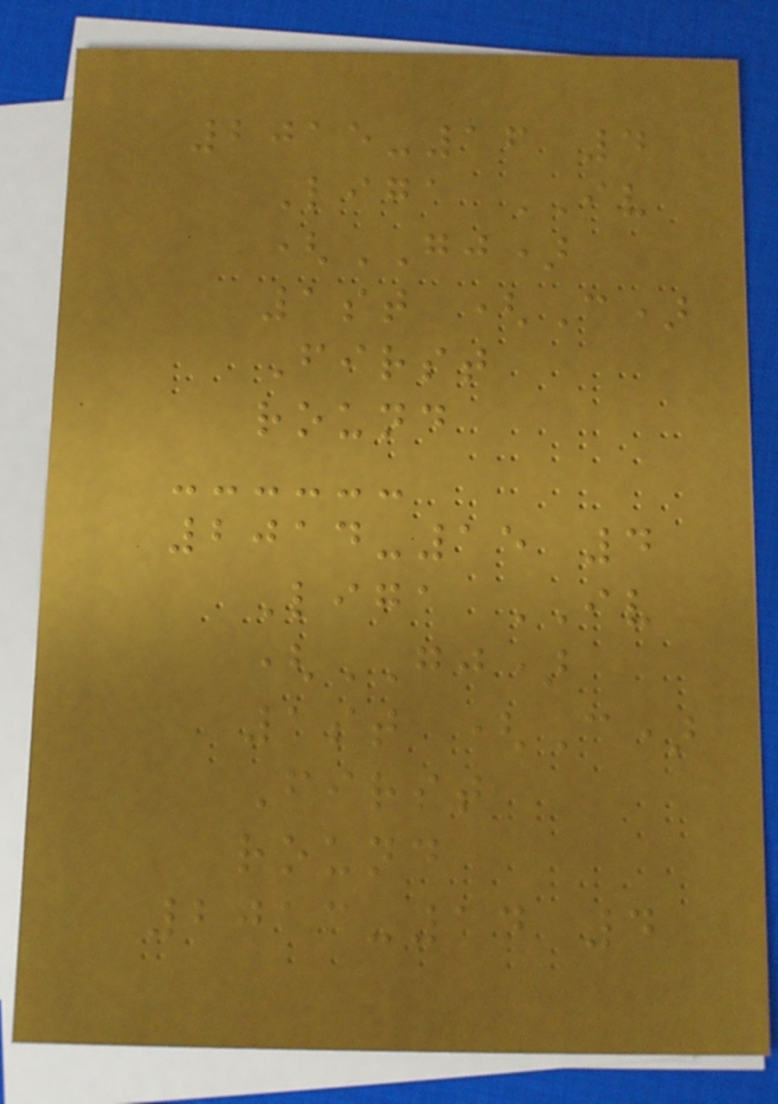2015-16 4
Liga IV
(GJ)
1st (C)
First
round
2014-15 4
Liga IV
(GJ)
1st (C)
First
round
2013-14 4
